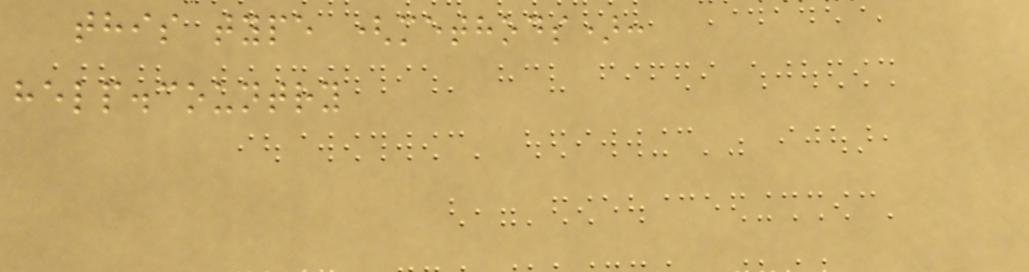this type (methods):
help.country
